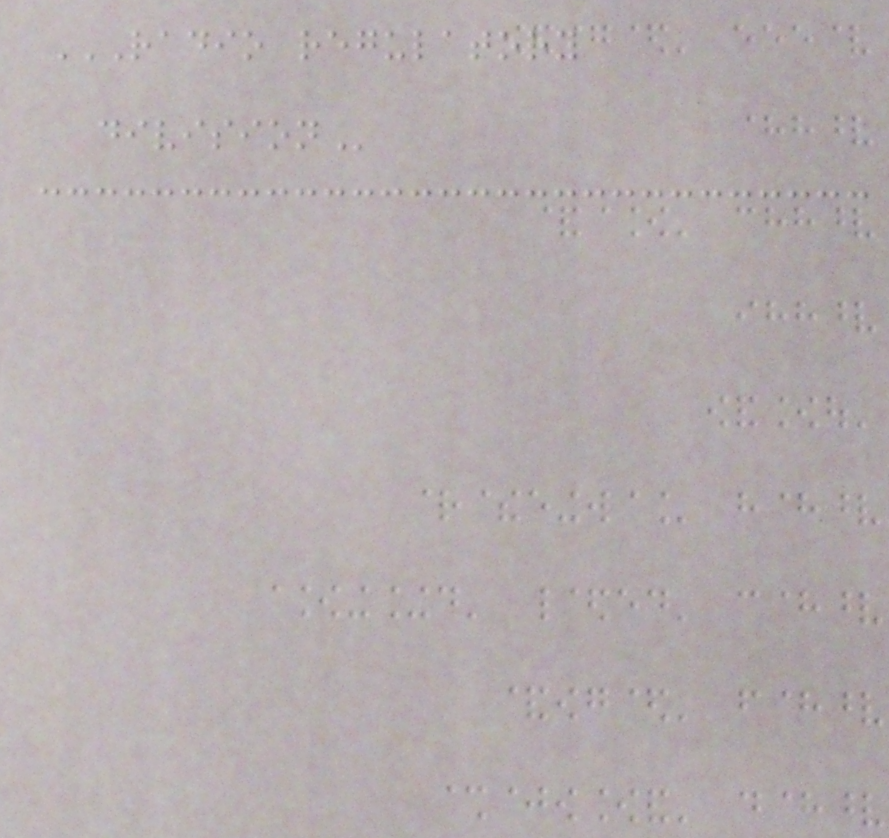RADIO REGULATORY
DIVISION
